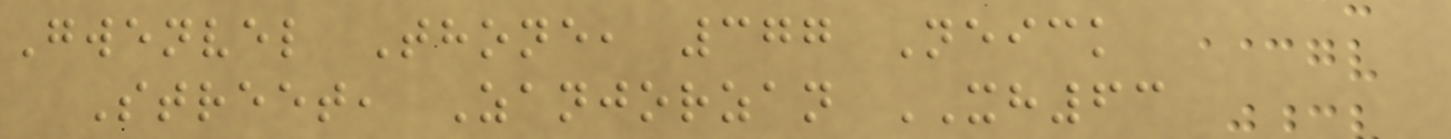Gwenvel Thone, 377 Neick
Street, Zanjorzan XH63
